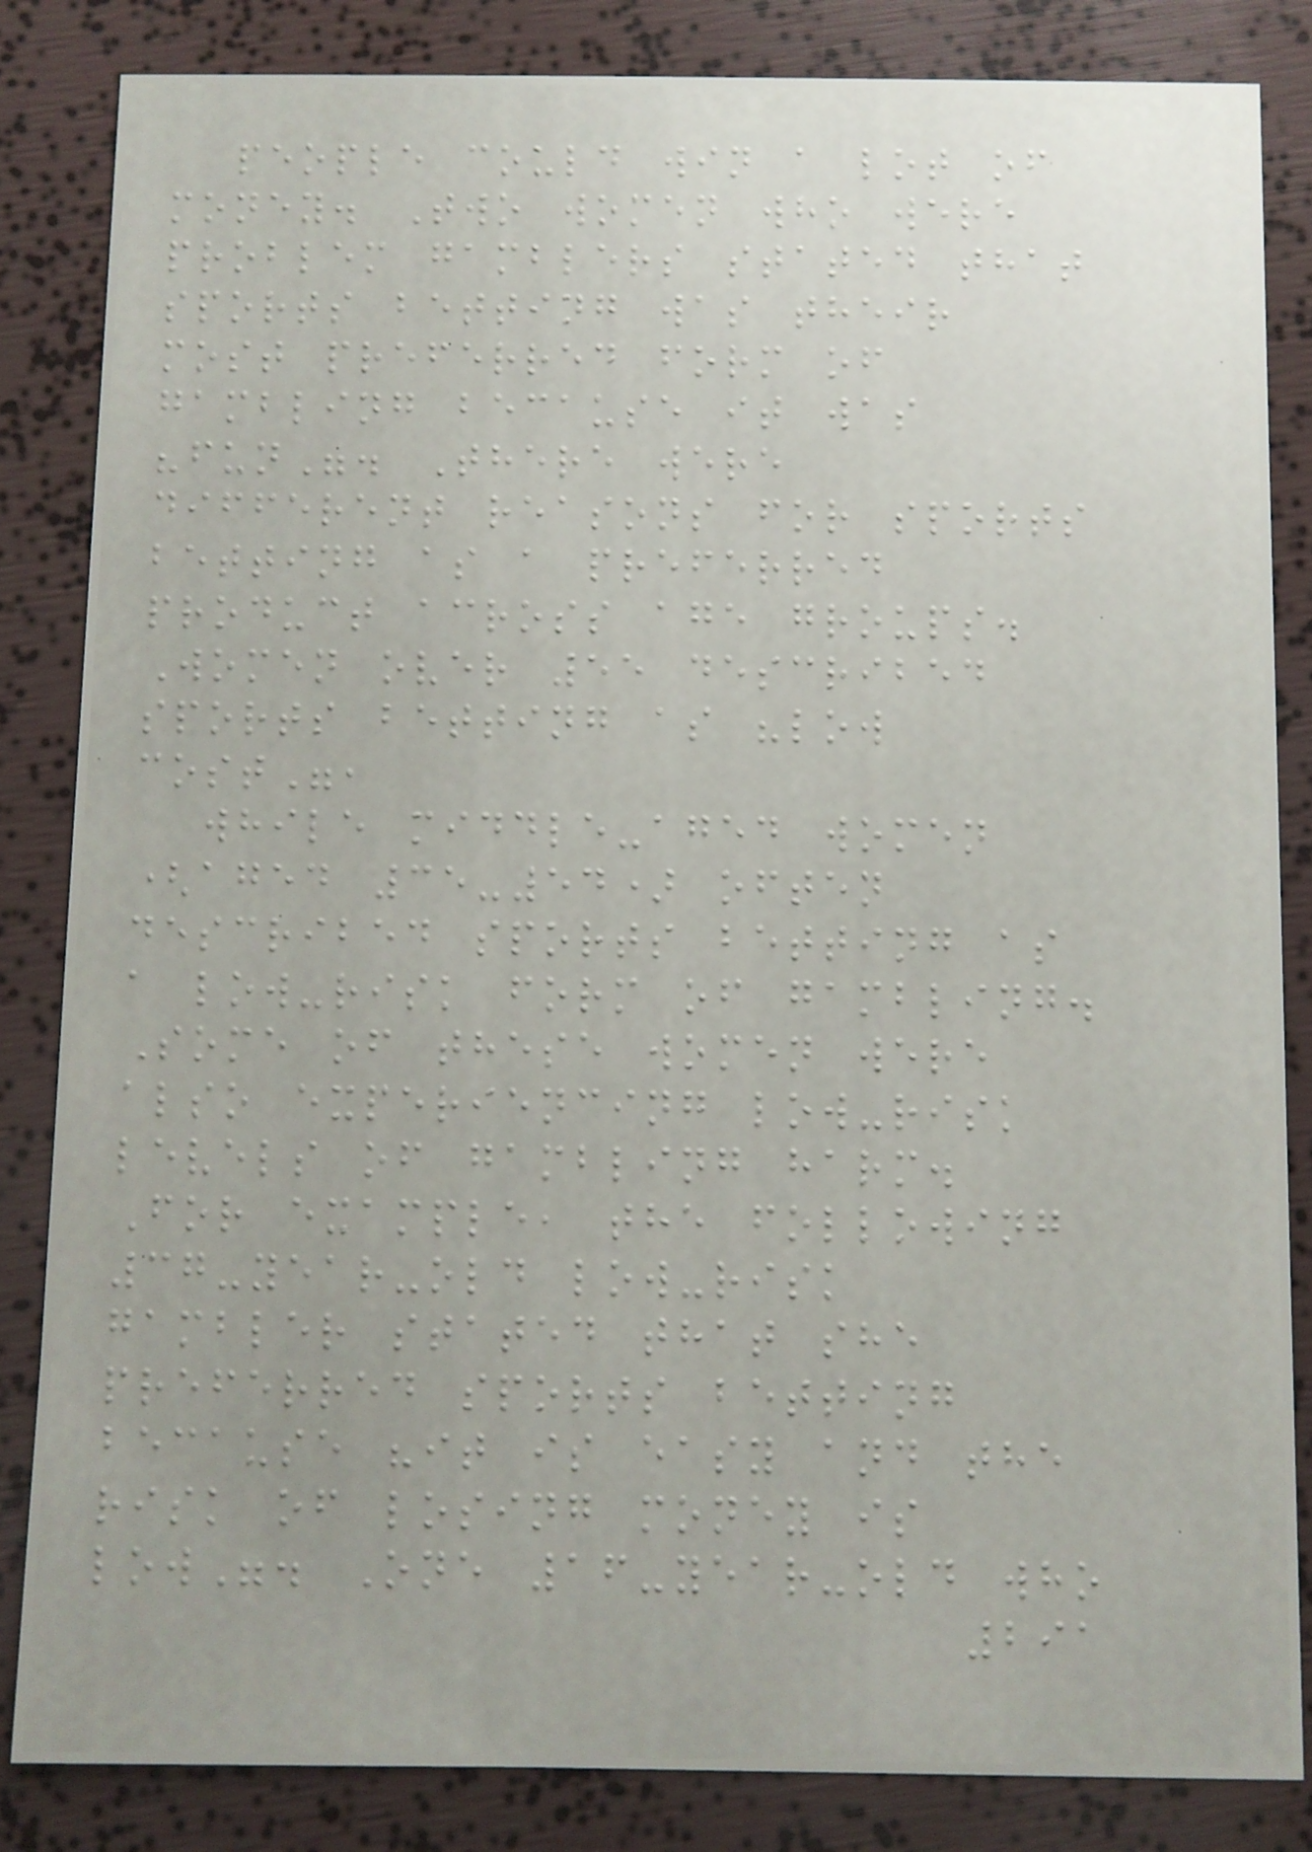people could win a lot of
money. Two women who were
problem gamblers stated that
sports betting was their
most preferred form of
gambling because it was
"fun". There were
different reasons for sports
betting as a preferred
product across age groups.
Women over 55 described
sports betting as "low
cost",
while middle-aged women
(aged 35-54) often
described sports betting as
a low-risk form of gambling.
Some of these women were
also experiencing low-risk
levels of gambling harm.
For example, the following
37-year-old low-risk
gambler stated that she
preferred sports betting
because "it is easy and the
risk of losing money is
low". One 16-year-old who
291
